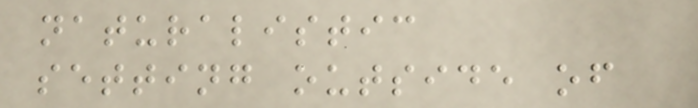naturalistic
setting outside of
